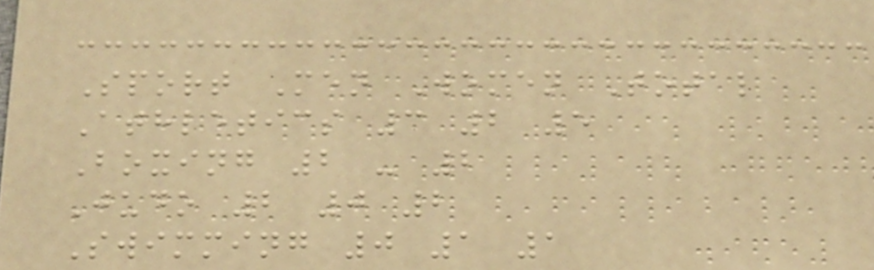Sport Men Women Total
Athletics 3 2 5
Boxing 2 - 2
Judo 2 0 2
Swimming 0 1 1
